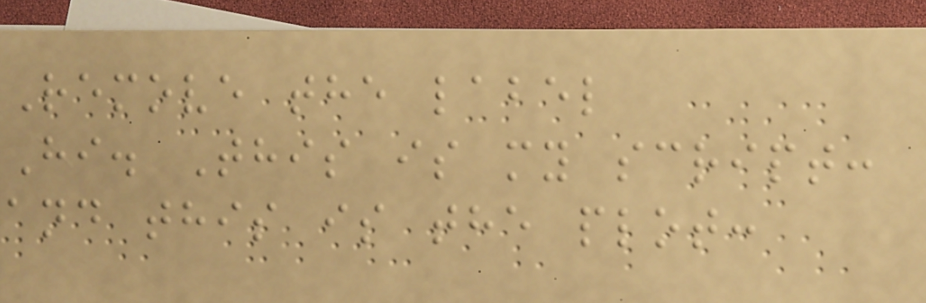Remove the label
Hi. This is my script:
and this is the plot:
